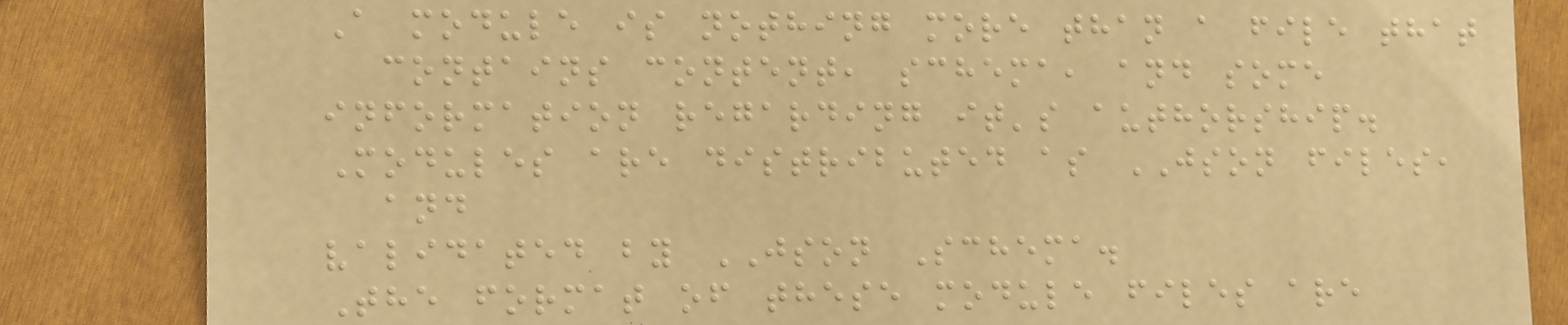A module is nothing more than a file that
contains content, schema, and some
information regarding it's authorship.
Modules are distributed as JSON files,
and
validated by JSON Schema.
The format of these module files are
